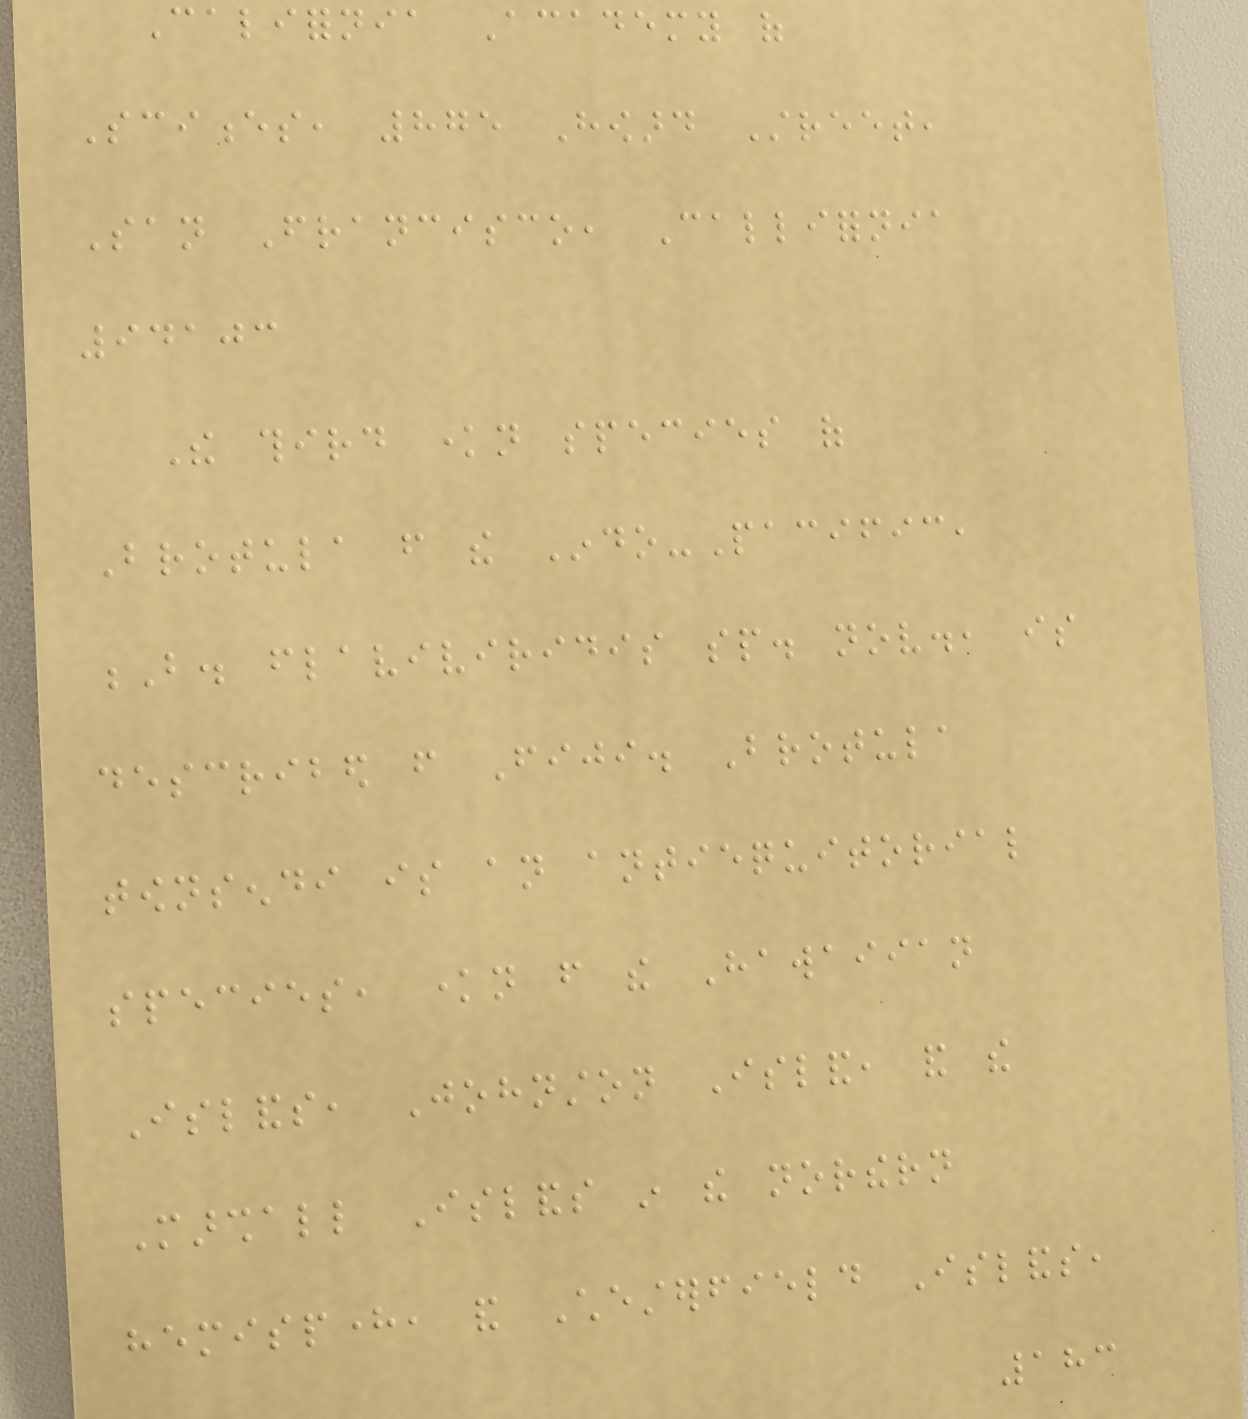California Academy of
Sciences, 875 Howard Street,
San Francisco, Callifornia
94103
The third known species of
Brotula from the Indo-Pacific,
B. flaviviridis sp. nov., is
described from Fiji. Brotula
townsendi is an antiequitorial
species, known from the Hawaiian
Islands, Johnston Island, and the
Marshall Islands in the northern
hemisphere, and Chesterfield Islands,
183
